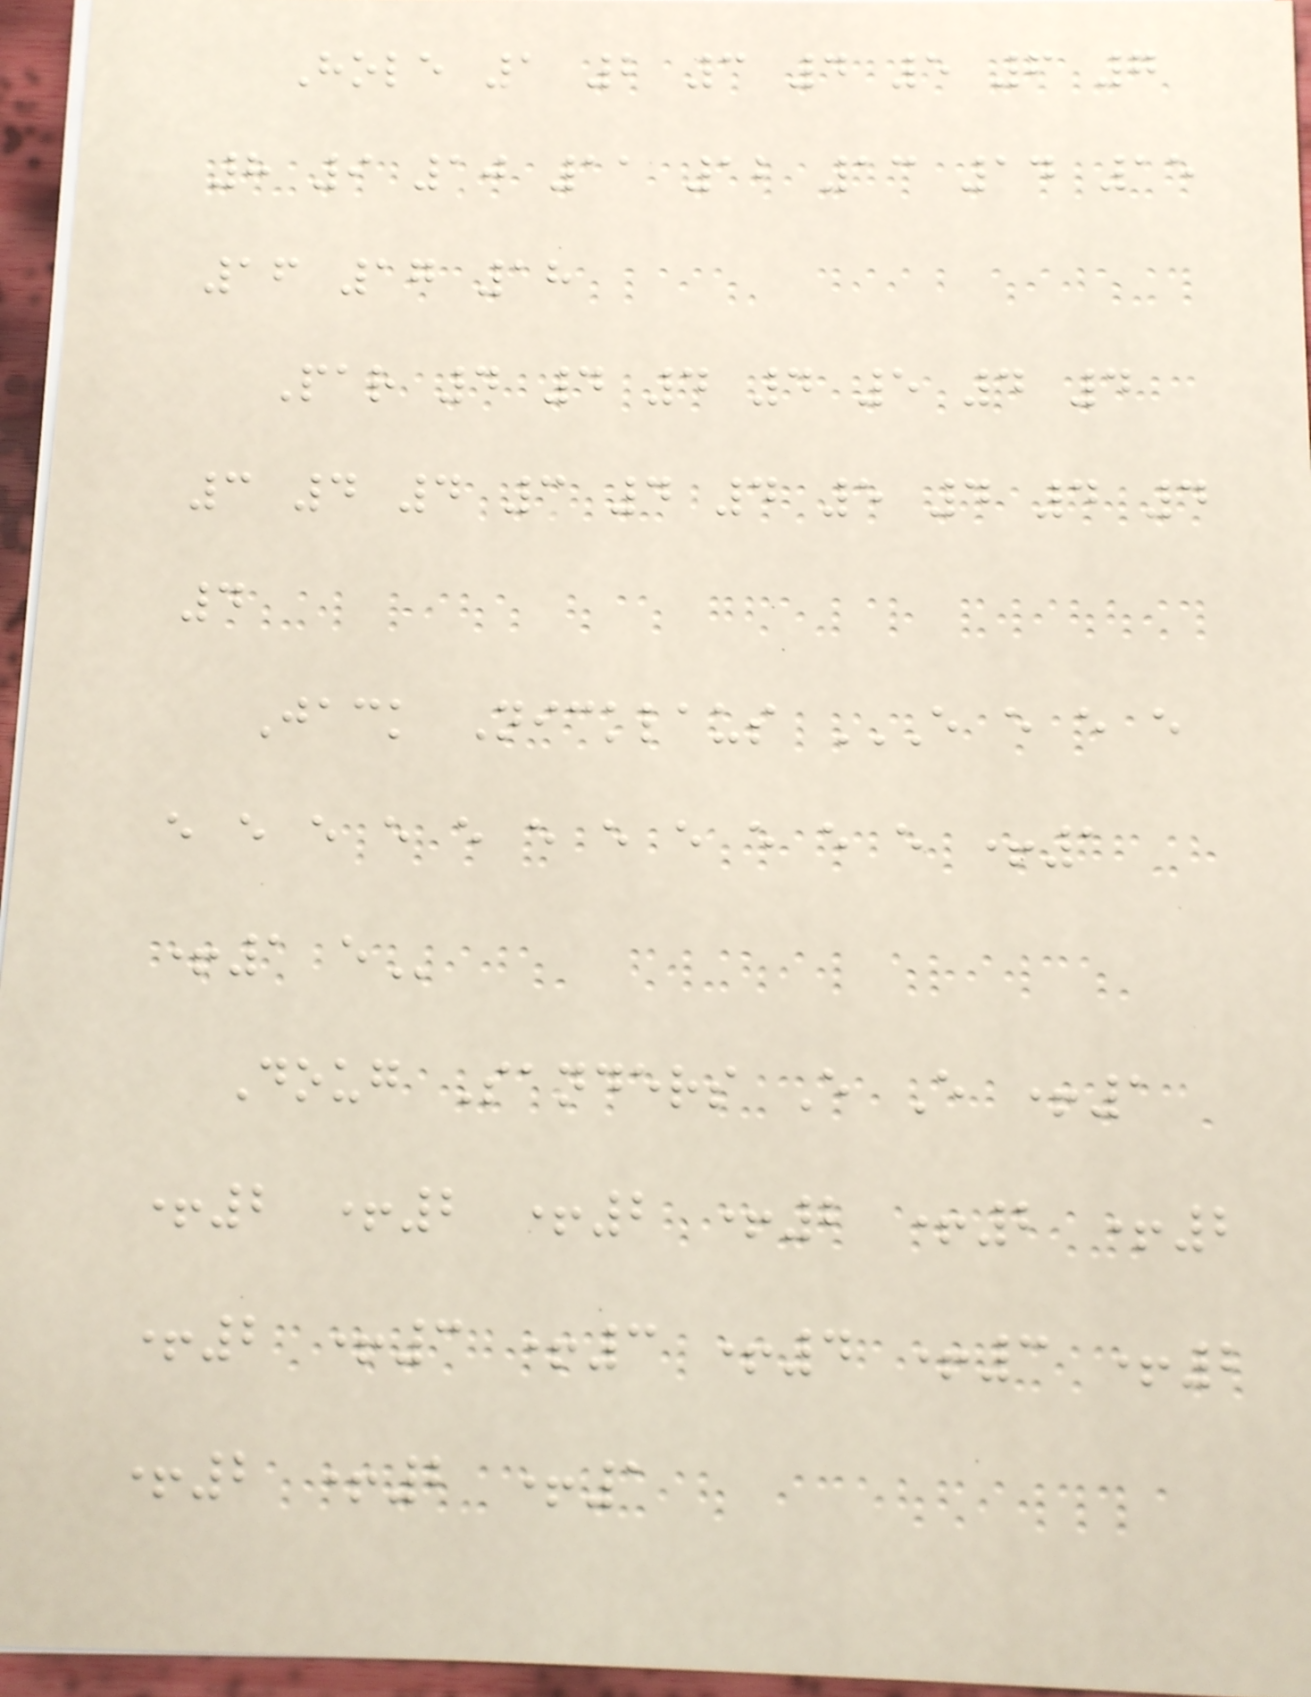Hole 1 2 3 4 5 6 7
8 9 10 11 12 13 14 15
16 17 18
Par 4 4 4 4 5 4 4
3 4 4 3 4 4 5 4 4 4
4
Jack Nicklaus E E E E
E E E E E E E E E E E +1
+1 E
Doug Sanders E E +1
+2 +2 +2 +2 +2 +2
+2 +3 +3 +4 +3 +2
+2 +2 +1
